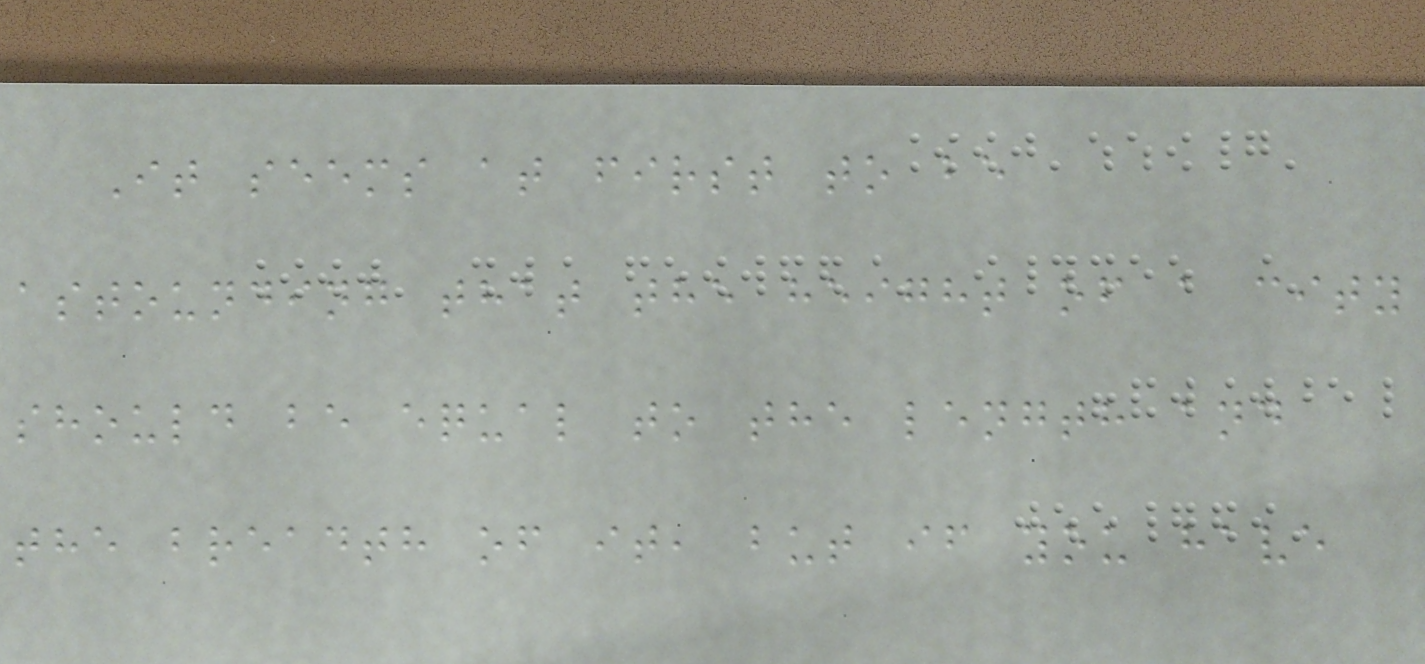It seems at first to be
astounding that the height of a city
should be equal to the length and
the breadth of it, but if you have
